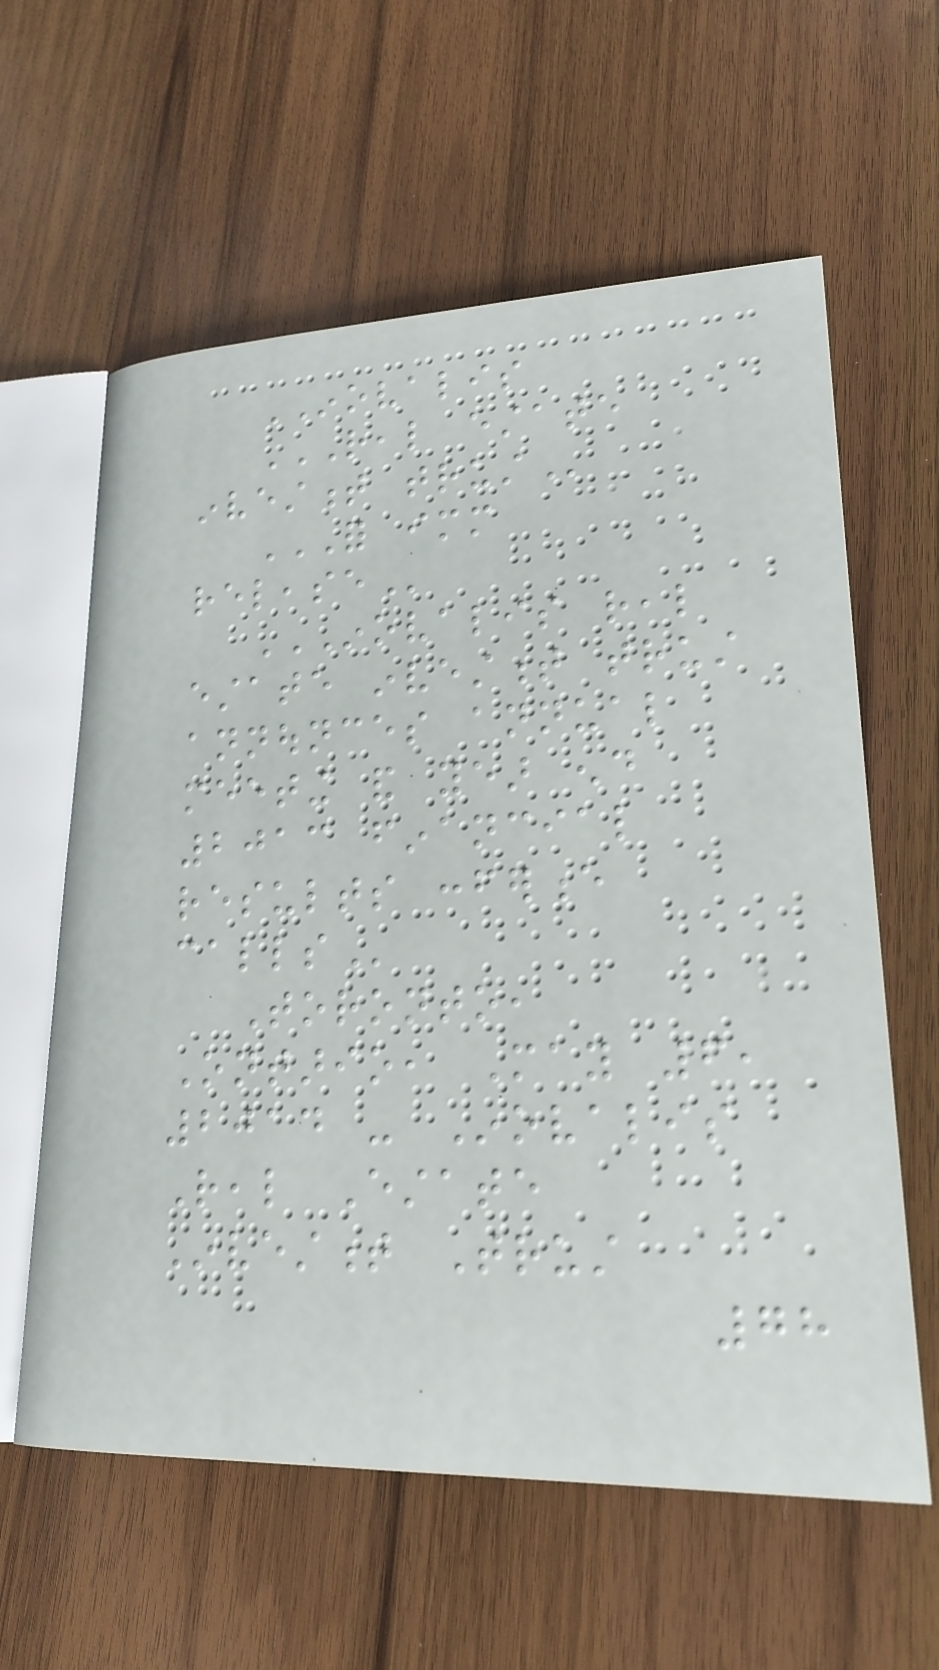INOVALIS
REAL ESTATE
INVESTMENT TRUST
FOR IMMEDIATE
RELEASE
INOVALIS REAL
ESTATE INVESTMENT TRUST
ANNOUNCES ANNUAL
MEETING AND YEAR END
2013 FINANCIAL
RESULTS CONFERENCE
CALLS
Toronto,
Ontario, May 6,
2014 - Inovalis
Real Estate
Investment Trust
78
